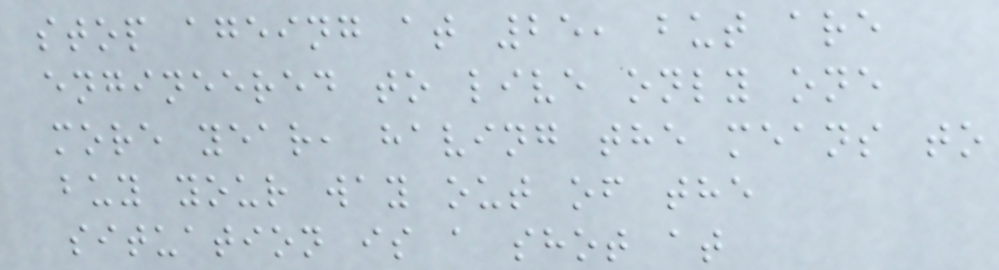stop ageing at 25, but are
engineered to live only one
more year, having the means to
buy your way out of the
situation is a shot at
